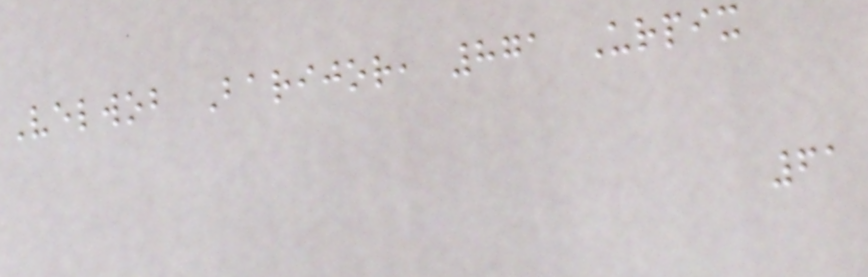Velwob Barijor, 871 Urpix
61
